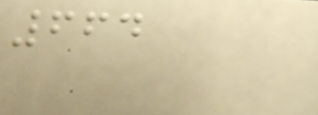664
